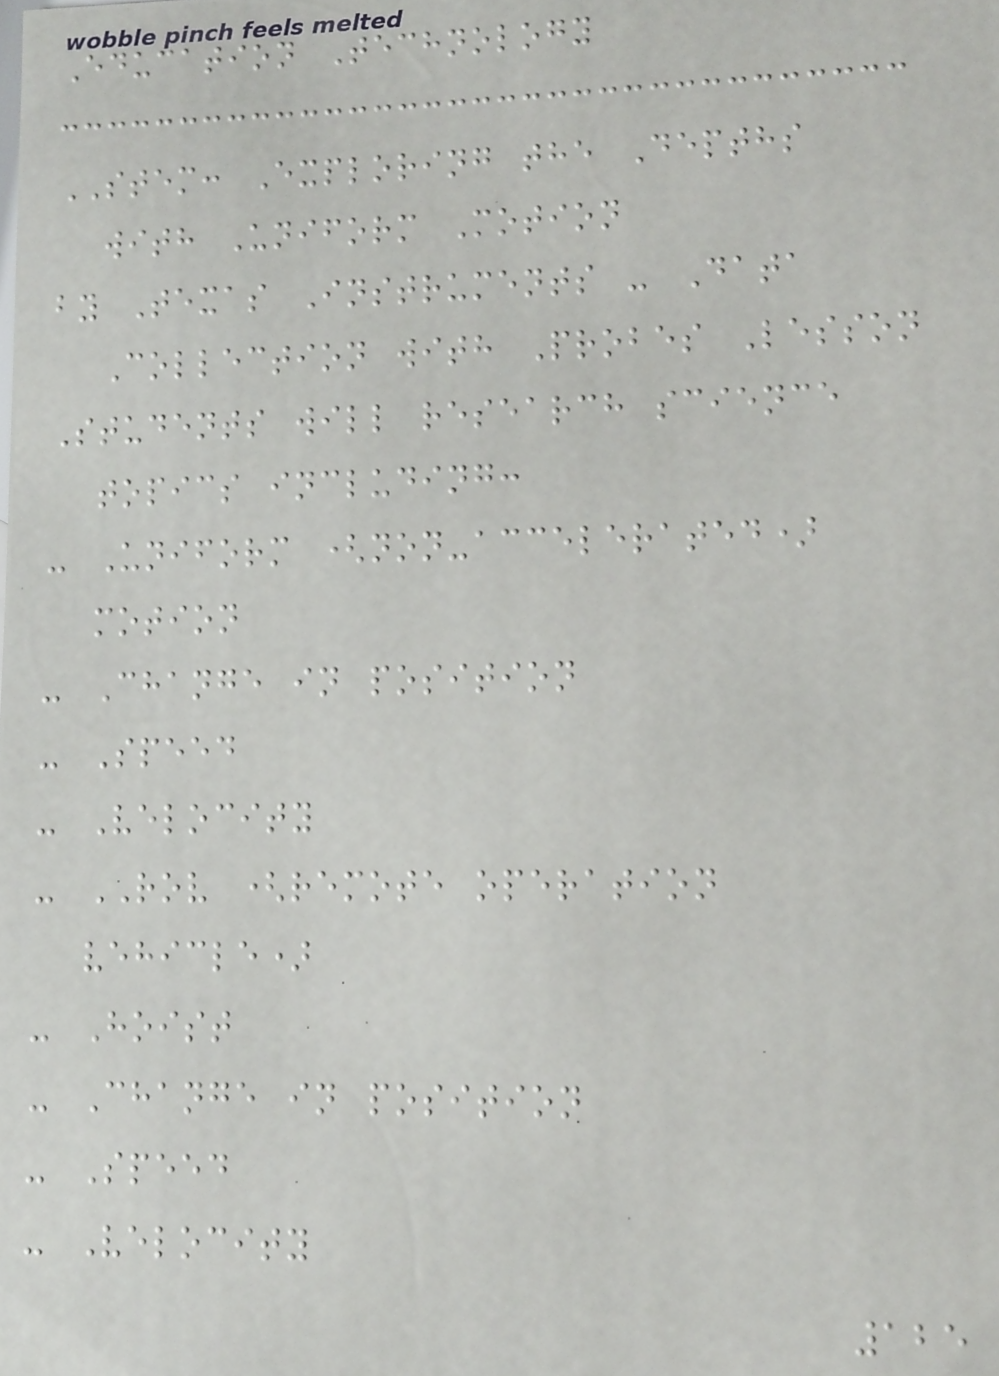Education Technology
STEM: Exploring the Depths
with Uniform Motion
by Texas Instruments - Data
Collection with Probes Lesson
Students will research science
topics including:
- Uniform (non-accelerated)
motion
- Change in position
- Speed
- Velocity
- ROV (remote operation
vehicle)
- Hoist
- Change in position
- Speed
- Velocity
125
